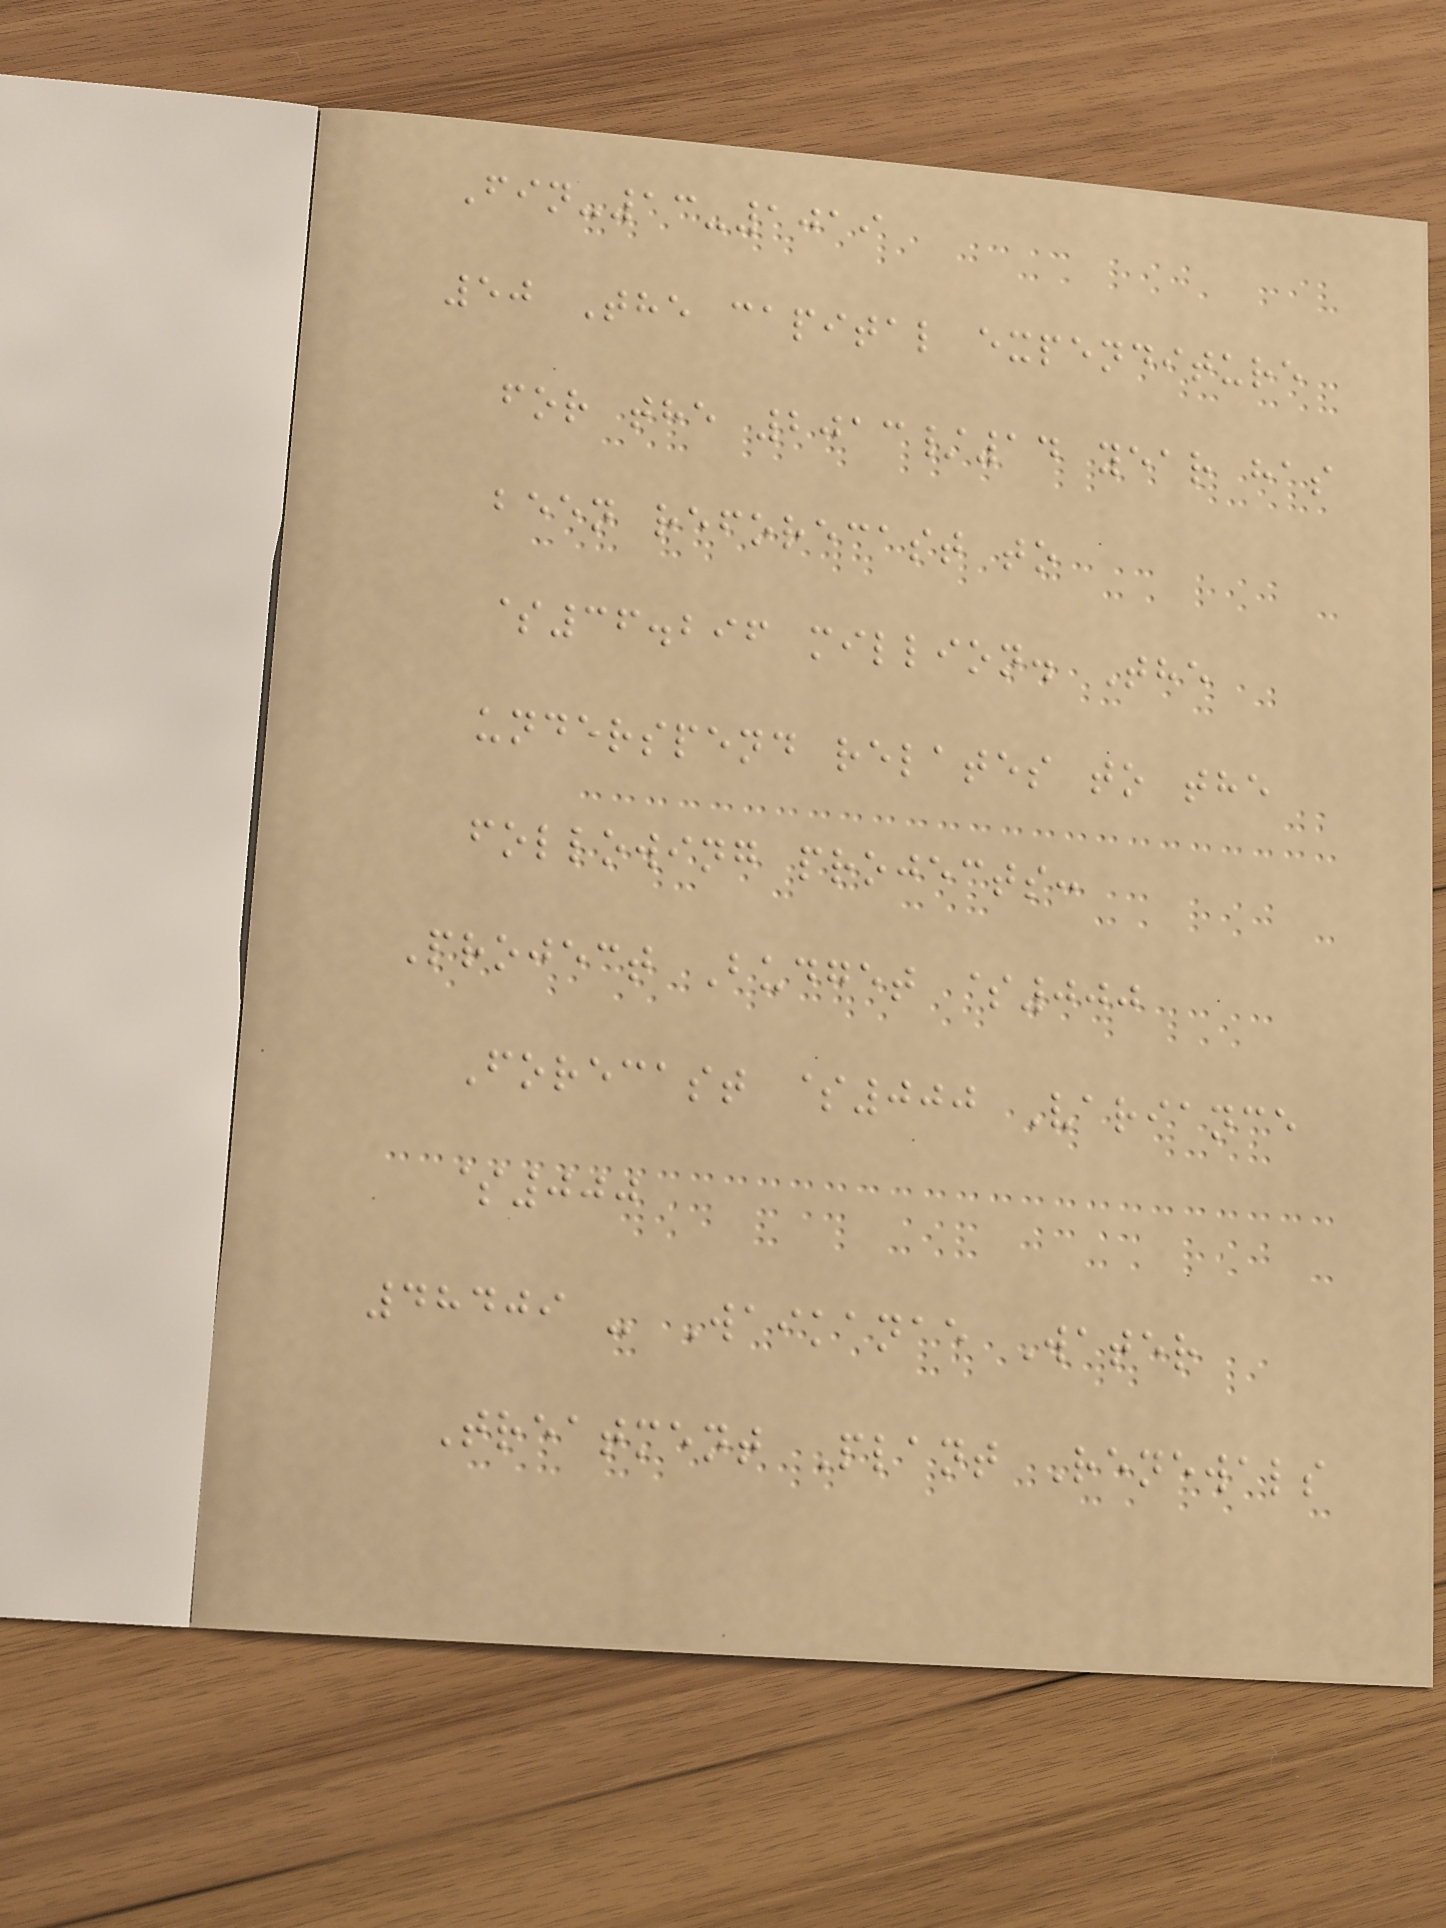Fin-13-1019
50 The capital expenditure
for the 2013/14 year has
been reforecast to
$36.296 million. The
underspend relates to the
following projects:
Project Budget $000
Forecast $000 Variance
$000
48409 - Waikanae Water
Treatment Plant Renewals
